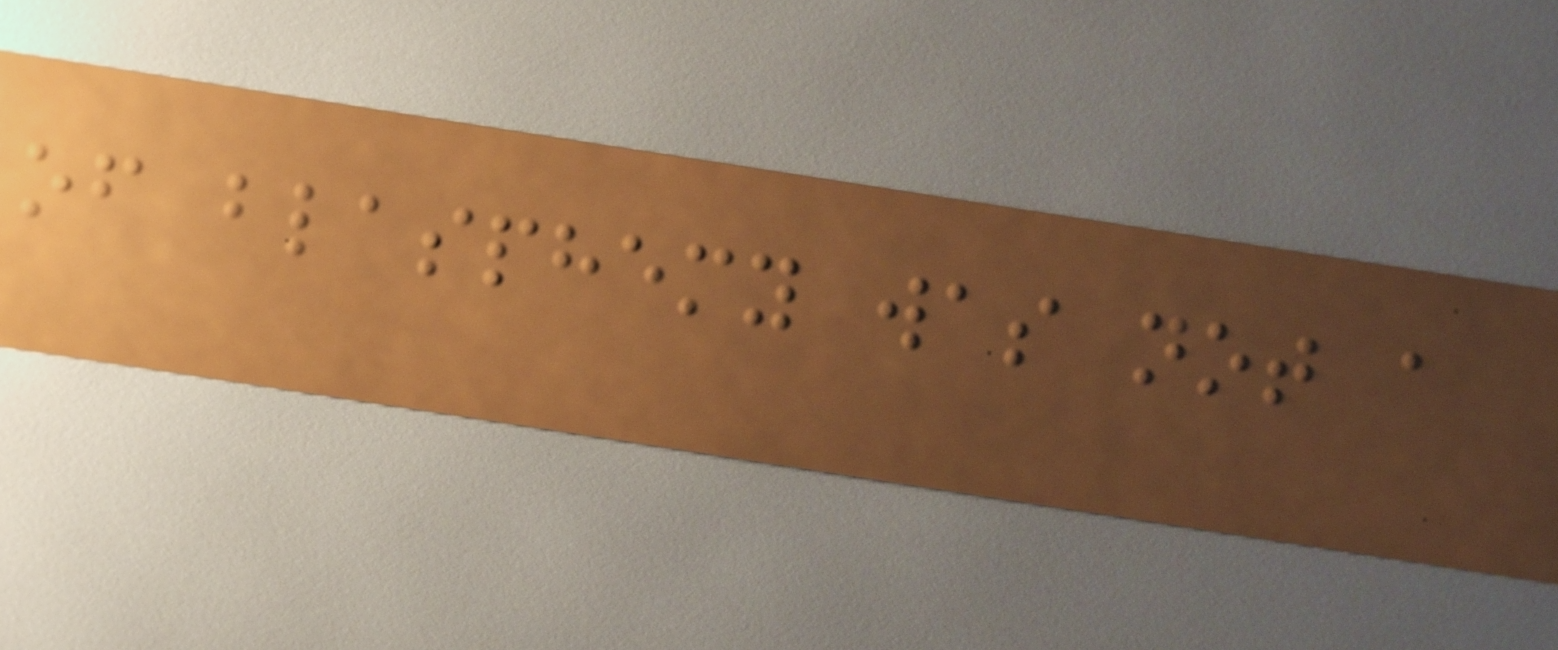of blasphemy was not a
